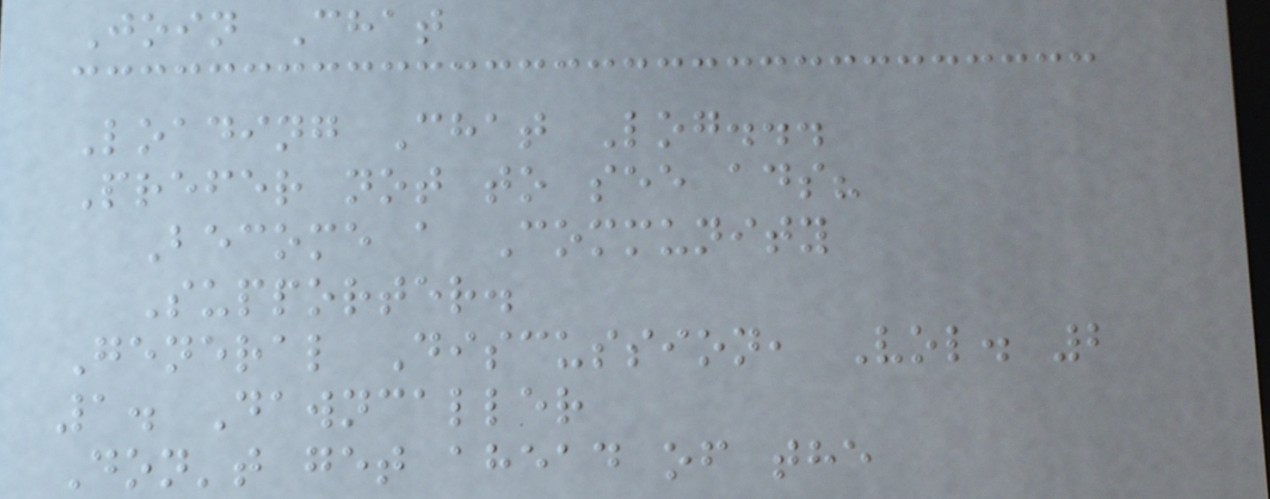Join Chat
Loading Chat Log...
Prefer not to see ads?
Become a Community
Supporter.
General Discussion, Vol. 2
1. Dawncaller
Don't get ahead of the
